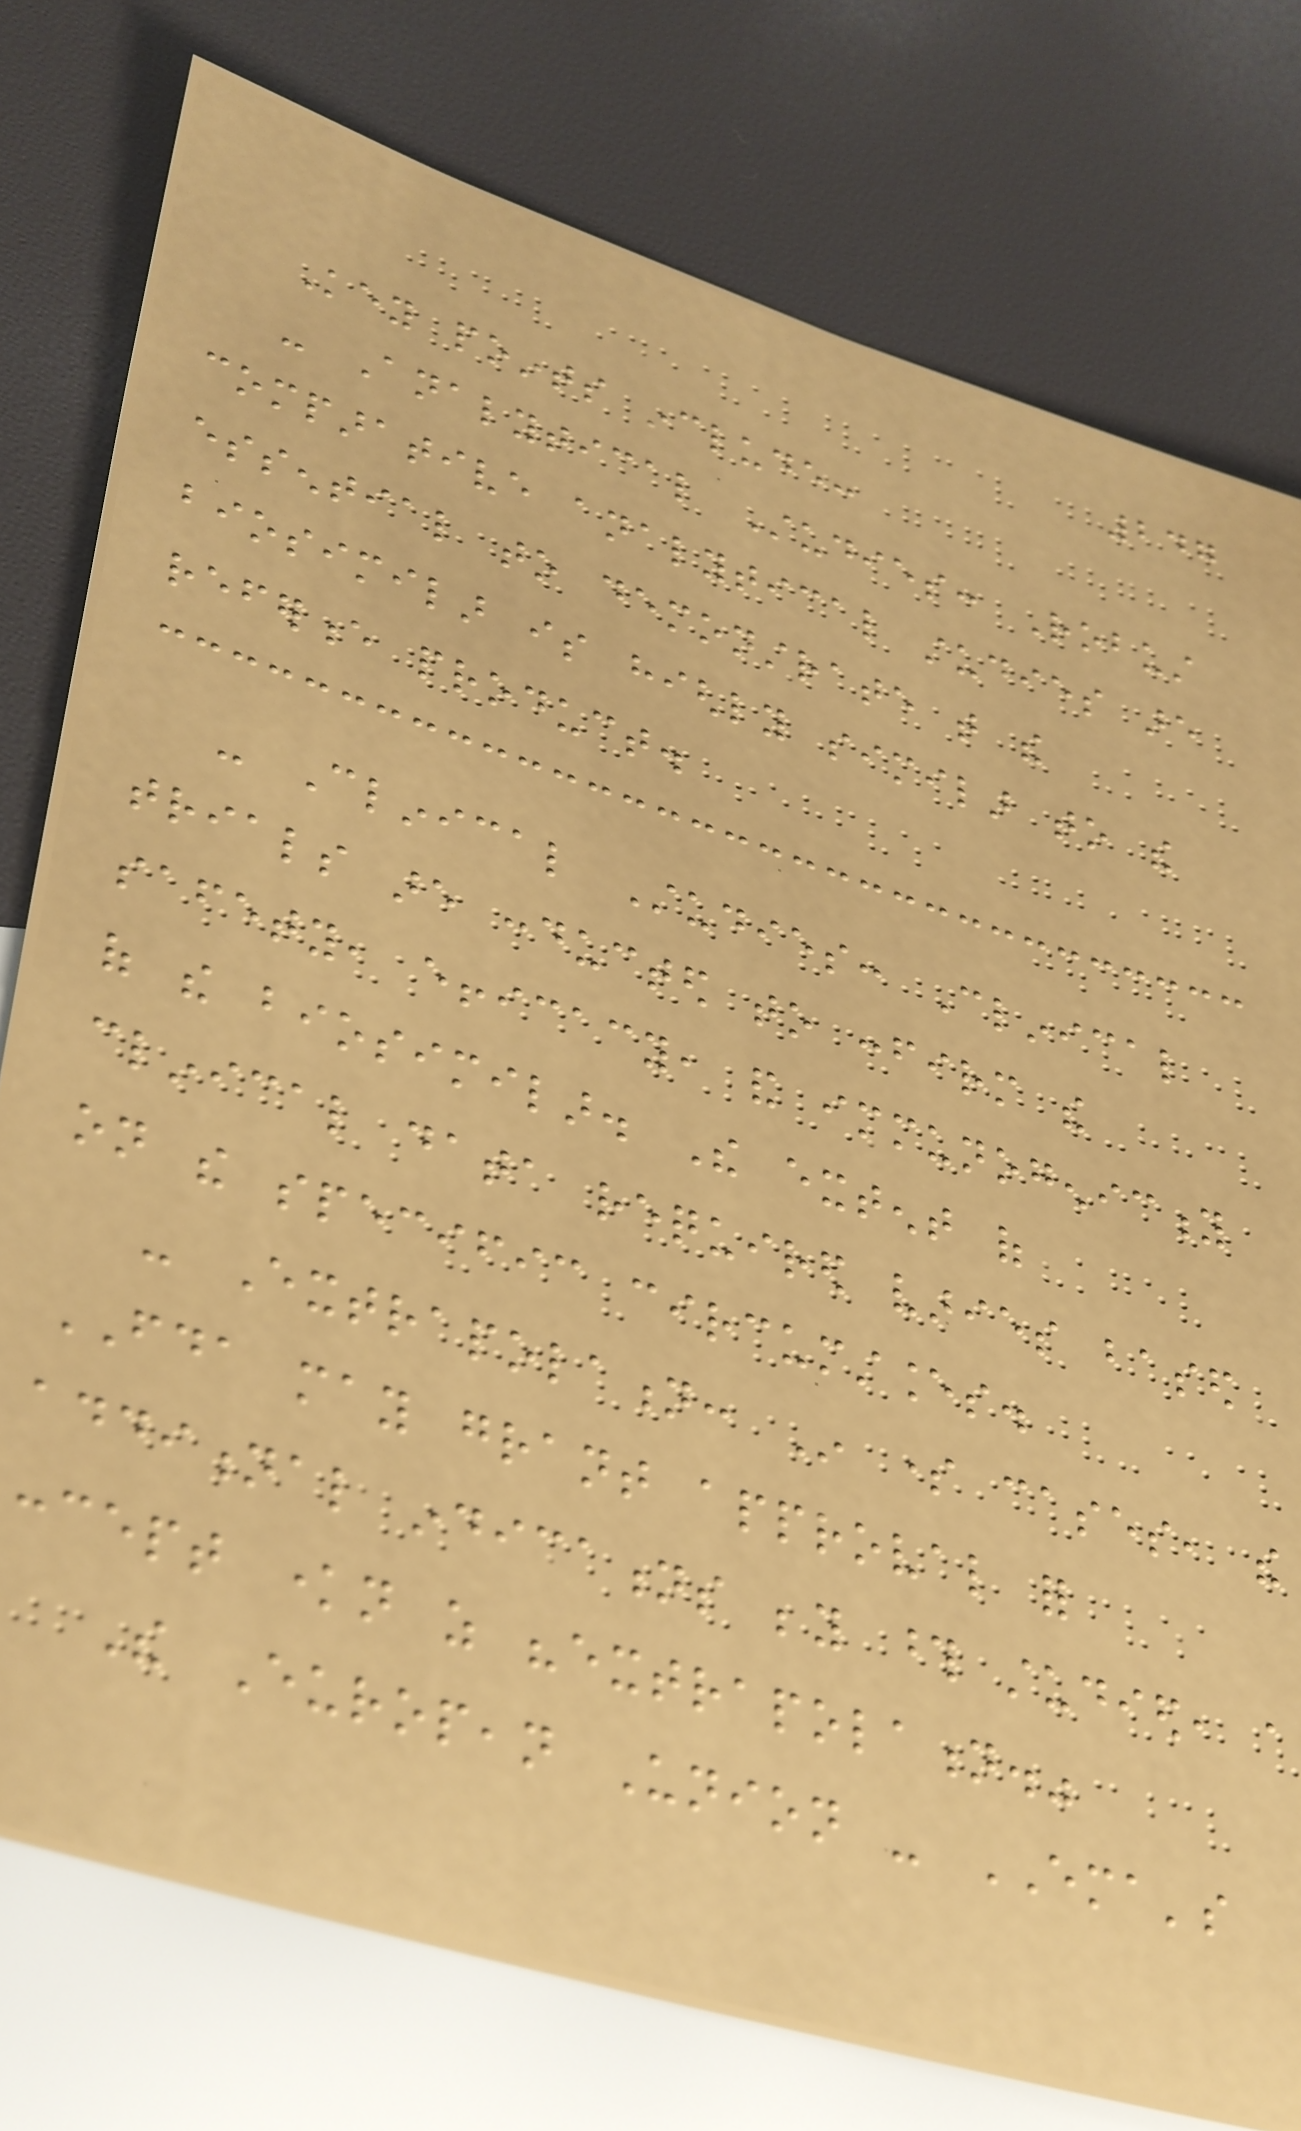247
Key points include:
- Analytical Studies: Robust
comparative analytical studies are
essential to demonstrate that the
biosimilar is highly similar to the
reference product.
- Clinical Studies: Clinical
trials are conducted to confirm the
safety, efficacy, and immunogenicity
of the biosimilar. The extent of
clinical data required varies based
on the specific circumstances.
- Extrapolation: In some cases, the
FDA may grant approval for
additional indications beyond those studied, a
concept known as "extrapolation."
The European Union - EMA's
